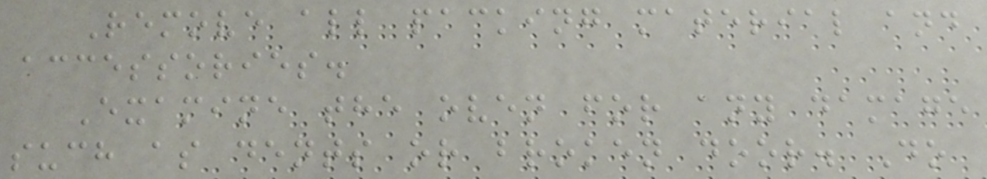Remove all packing material and
accessories.
Examine the oven for any damage
such as dents or broken door. Do
